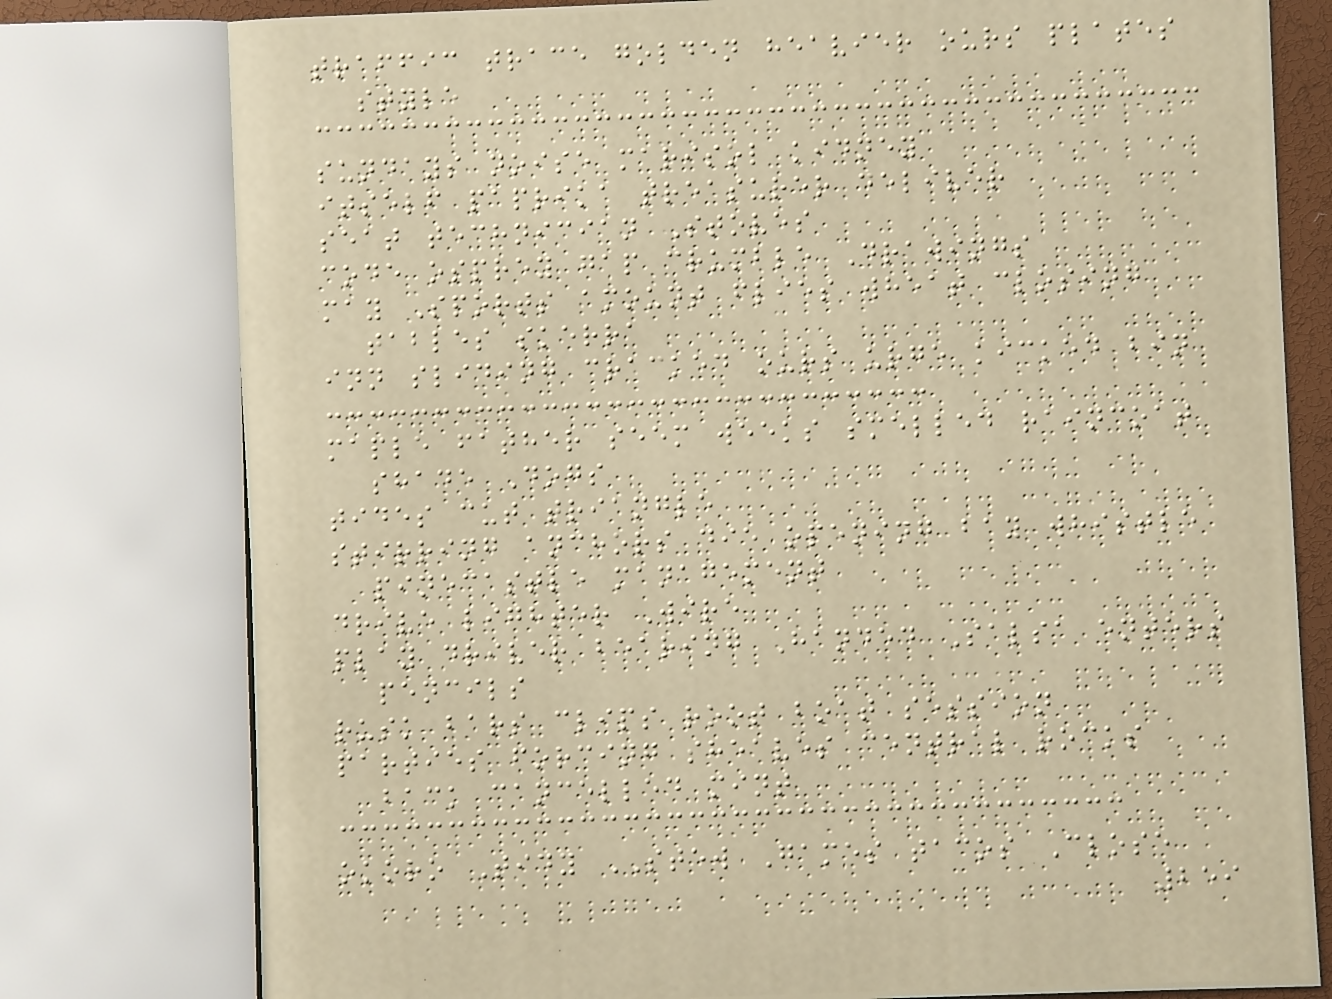traffic trace golden heavier ours plates
style
sundays noise marisol kidney
itself paprika treasurer deliver
seat technician Stoves
code osprey gap crumble Drawings
may Sports amount flies wheat closing
tables skerra
inn sliding cracked ours urge kicked bin
maple father seem weeks smelled raincoat
shade Dogs
tides cut triangle
stirring anchors die opening bay whistle
pinecastle management
drive lighter Wire
play driver bearing Handed Salsa enters
pencils
rusk bars clips root boat session
parties forcing sheaves central rocks
back cancelled mint
okoro Tidy STEW Games tacos Close
259
